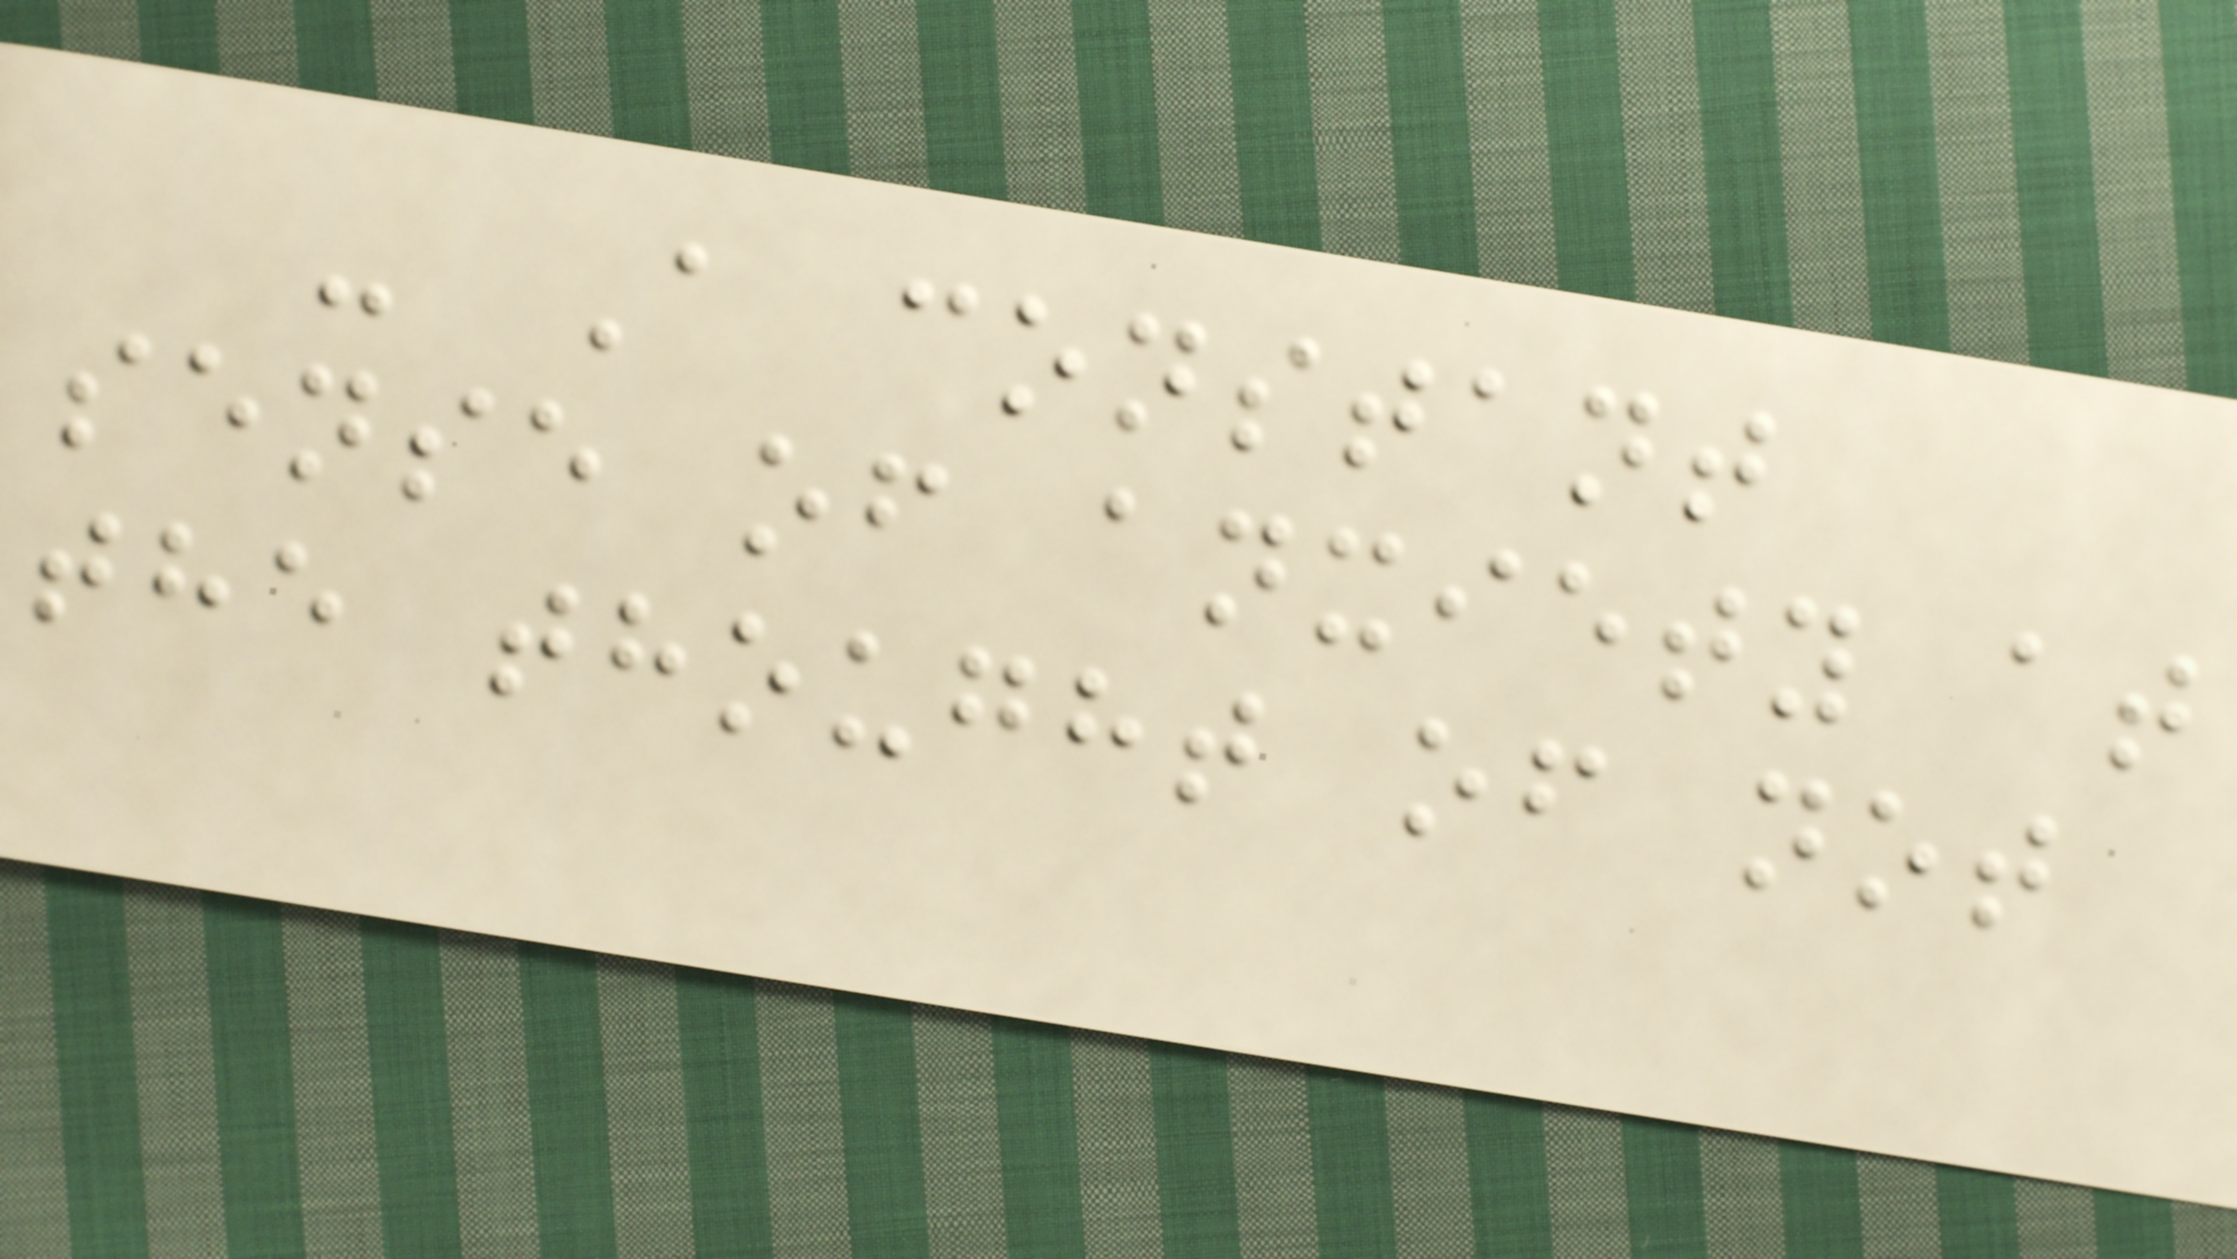- A constant
sense of anxiety at
the thought of not
